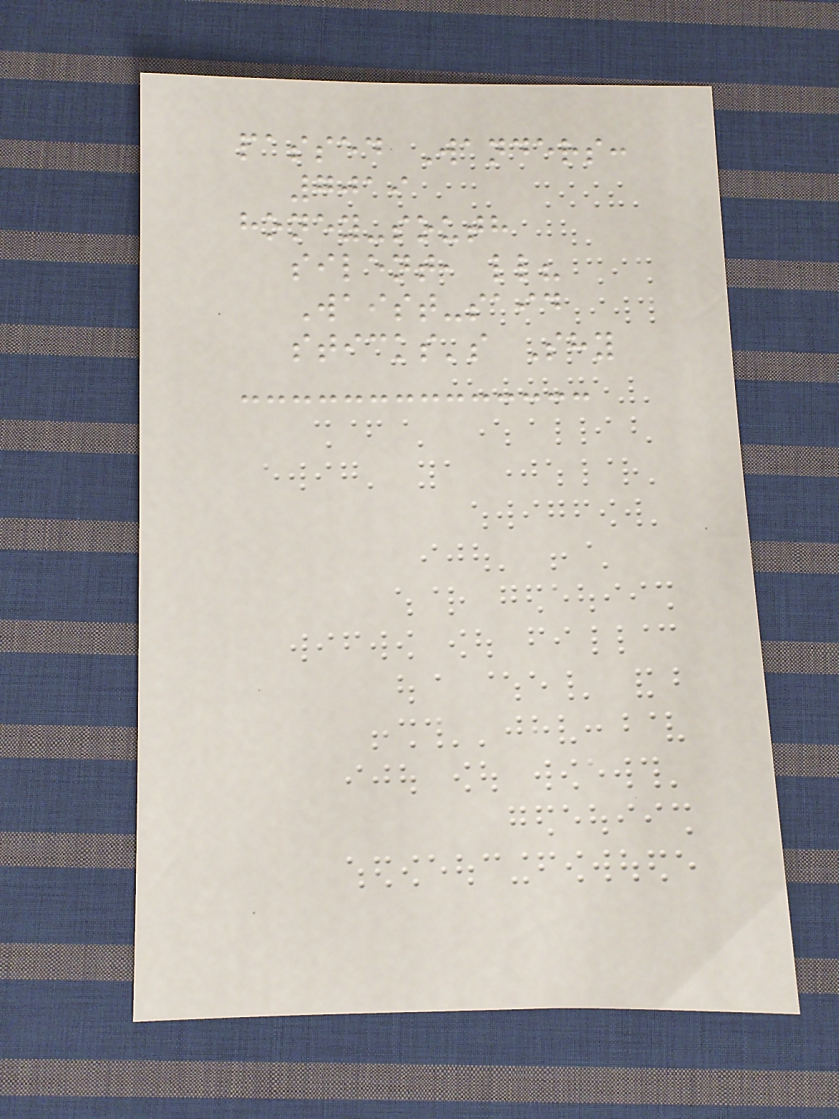passed Wanders:
7019
honey-south
silent, ll?
Waist-said
sticks's Shy
